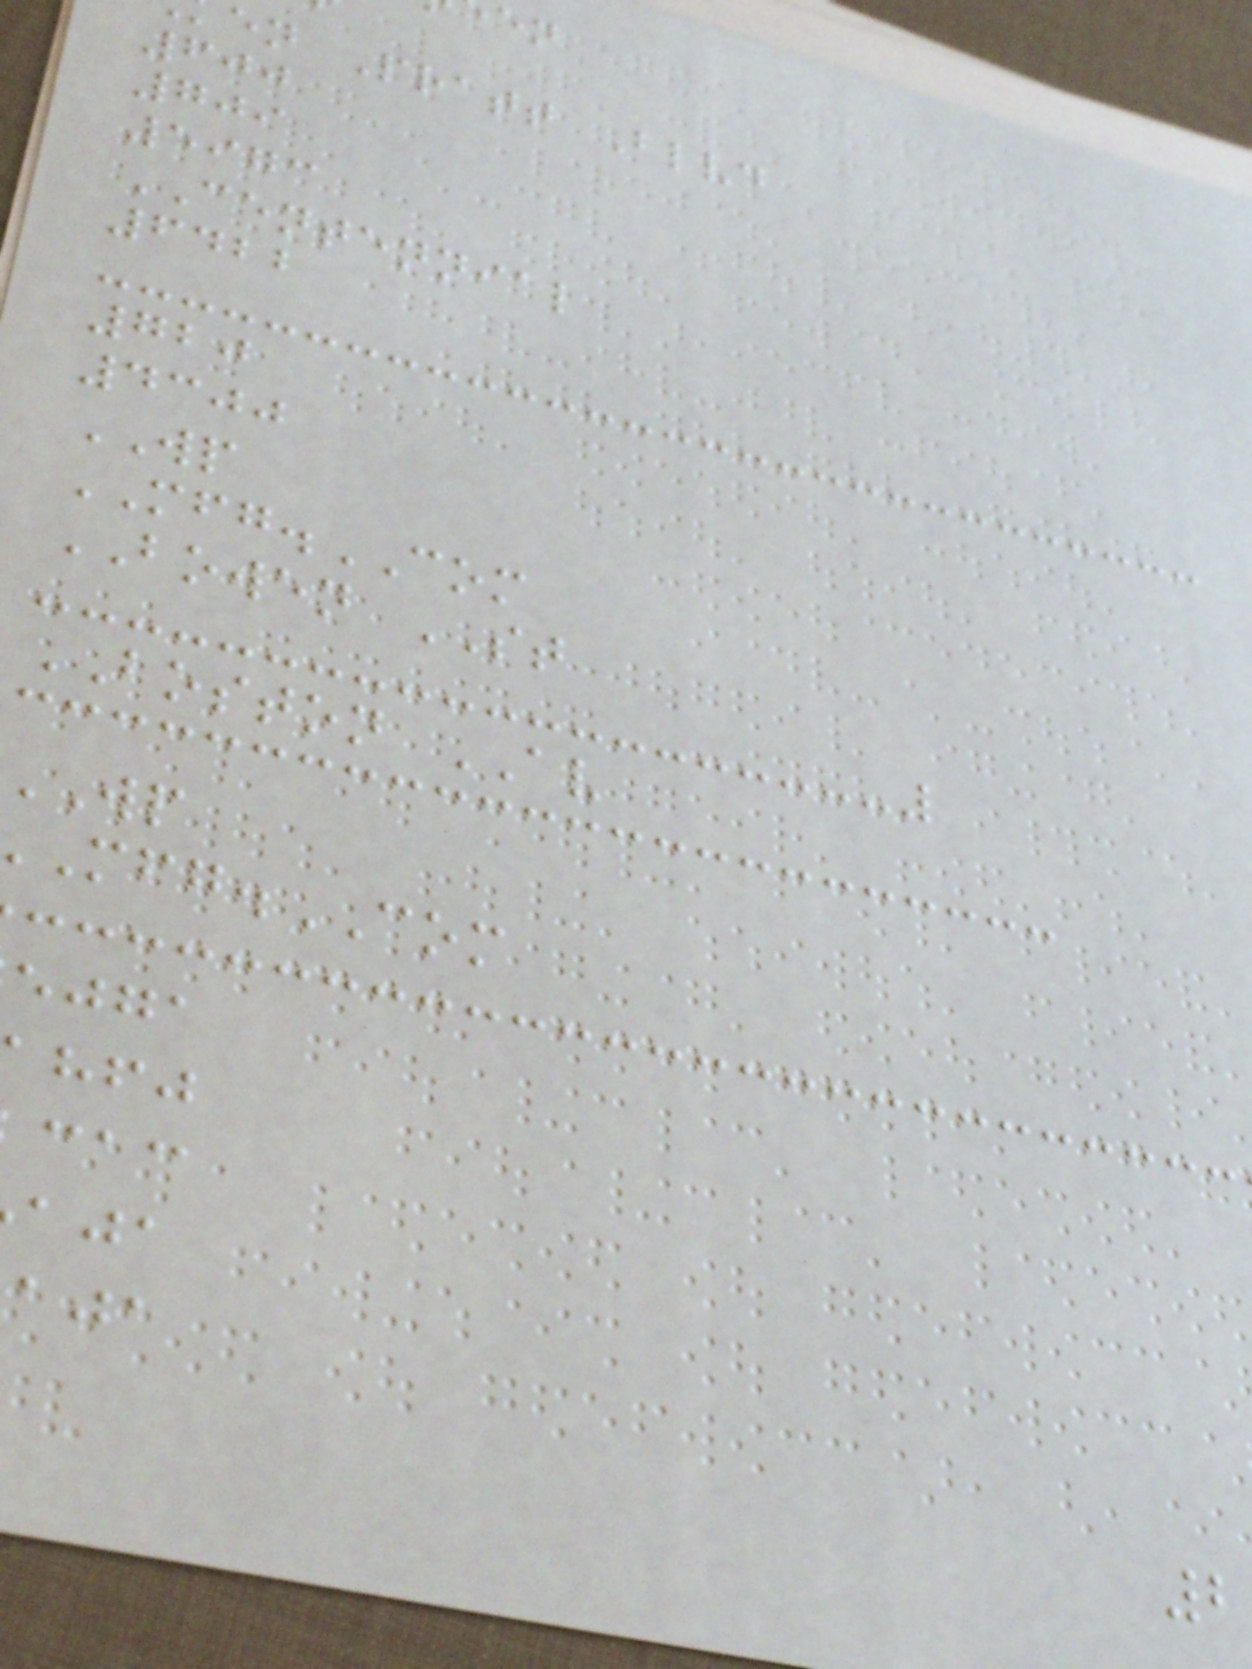en Pratt Blvd
600
709
5973
CENTENNIAL
6422
720
4300
WP
MFG.COM
BOWEN ST
BOSTON AV
.COM
ejga
